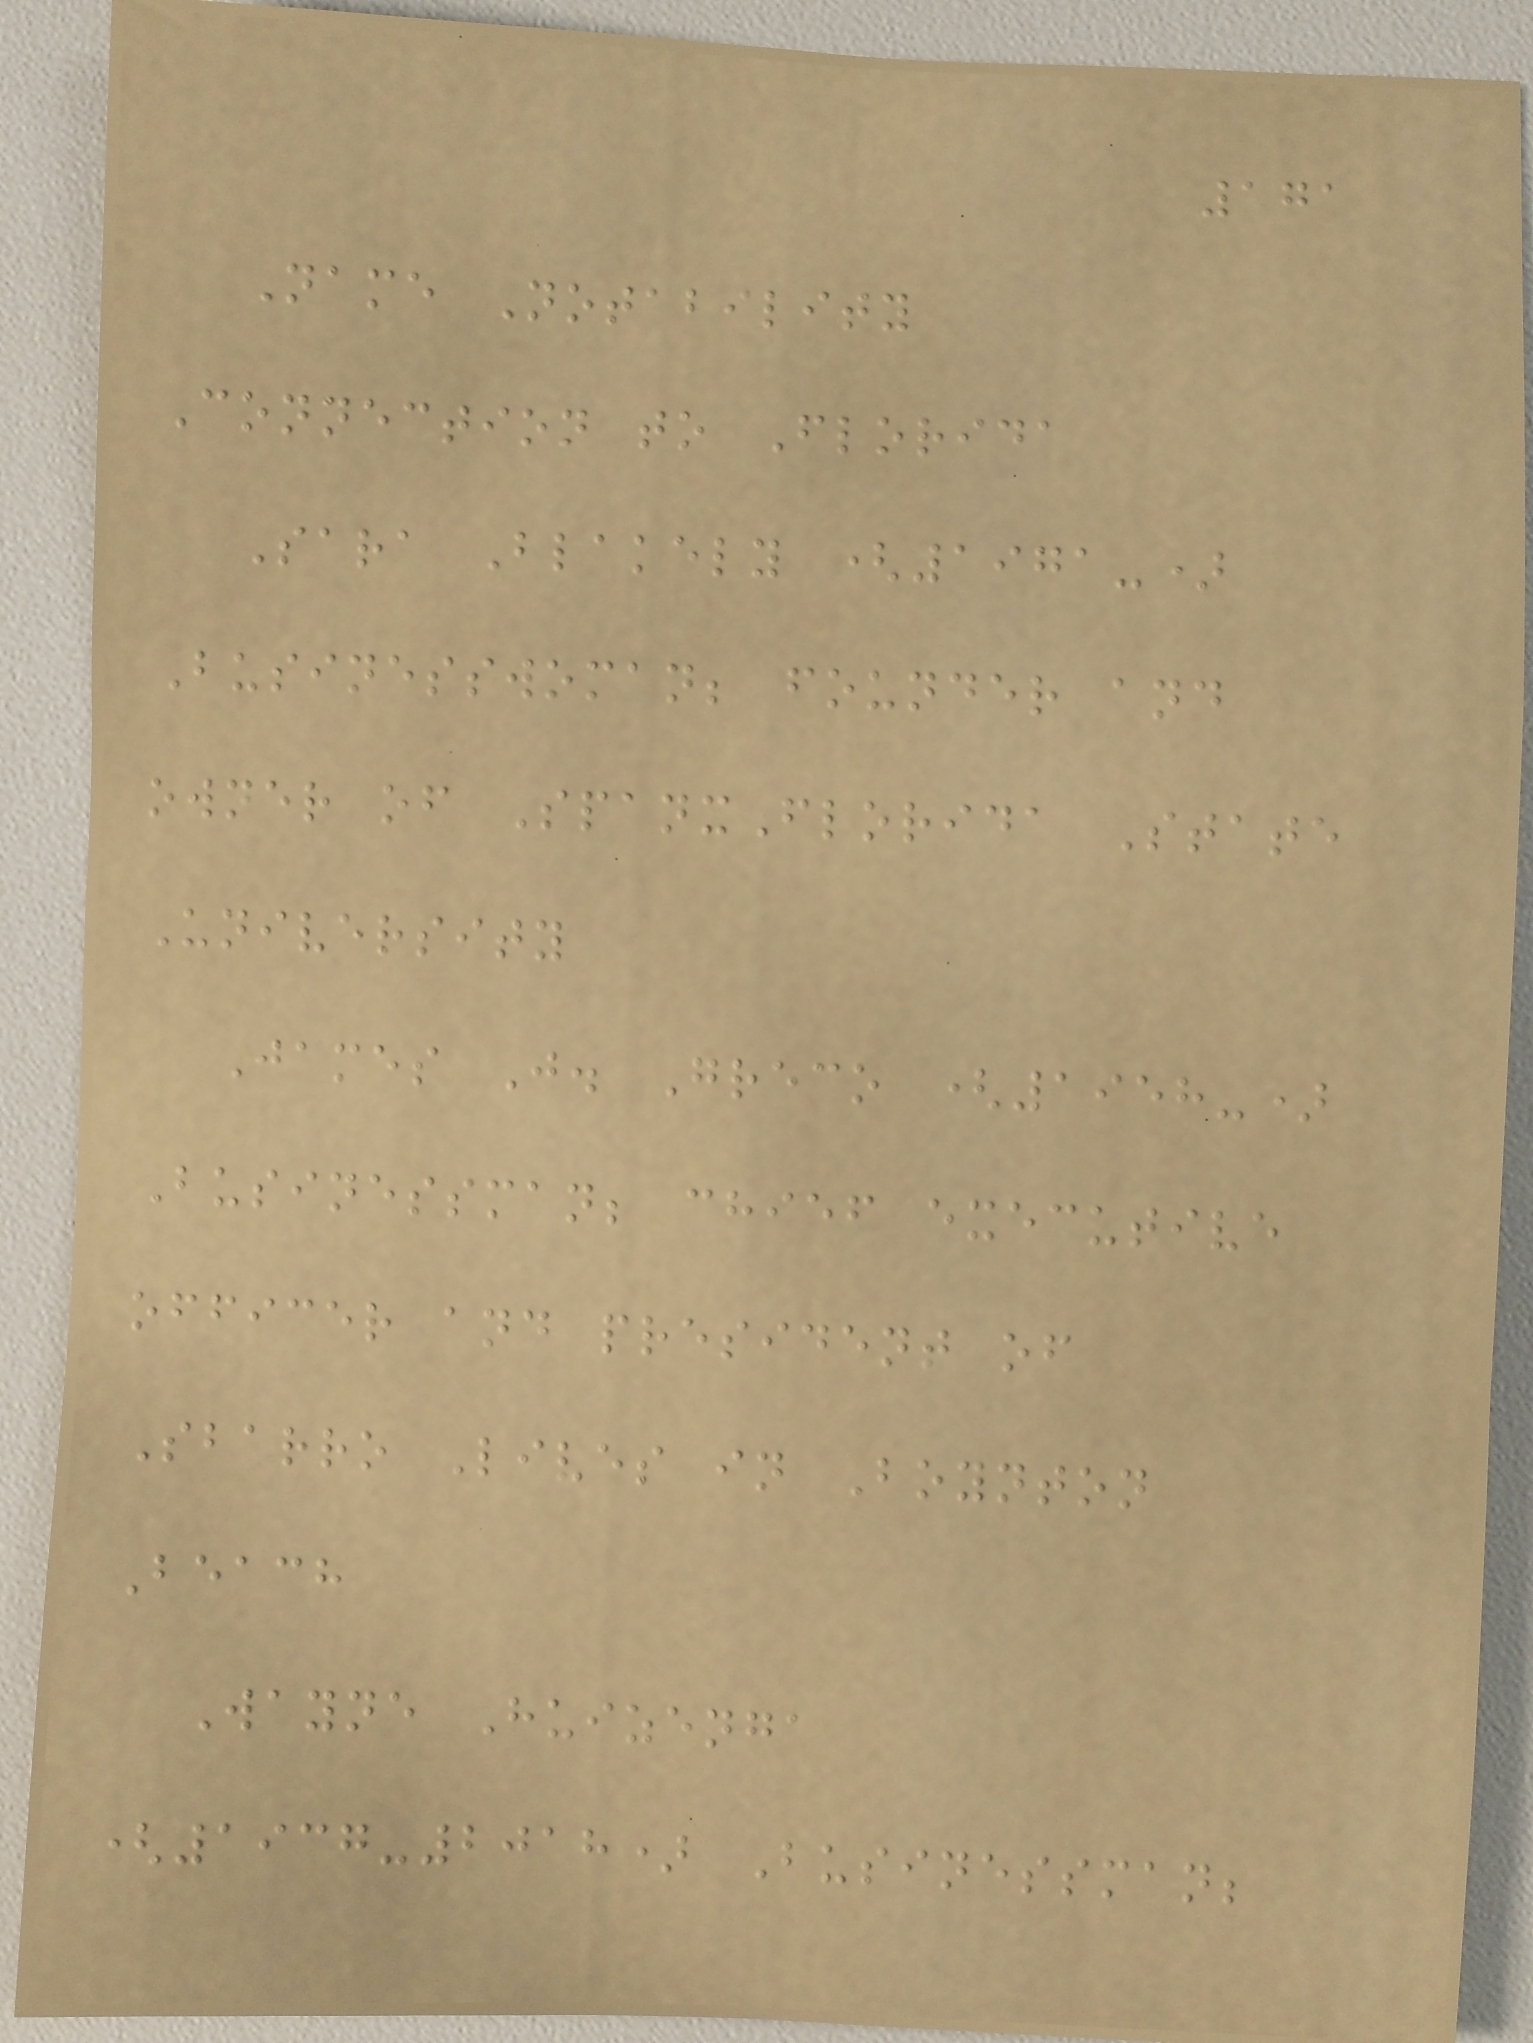171
Name Notability
Connection to Florida
Sara Blakely (1971-)
Businesswoman; founder and
owner of SpanxFlorida State
University
James J. Greco (1958-)
Businessman; chief executive
officer and president of
Sbarro Lives in Boynton
Beach
Wayne Huizenga
(1937-2018) Businessman;
